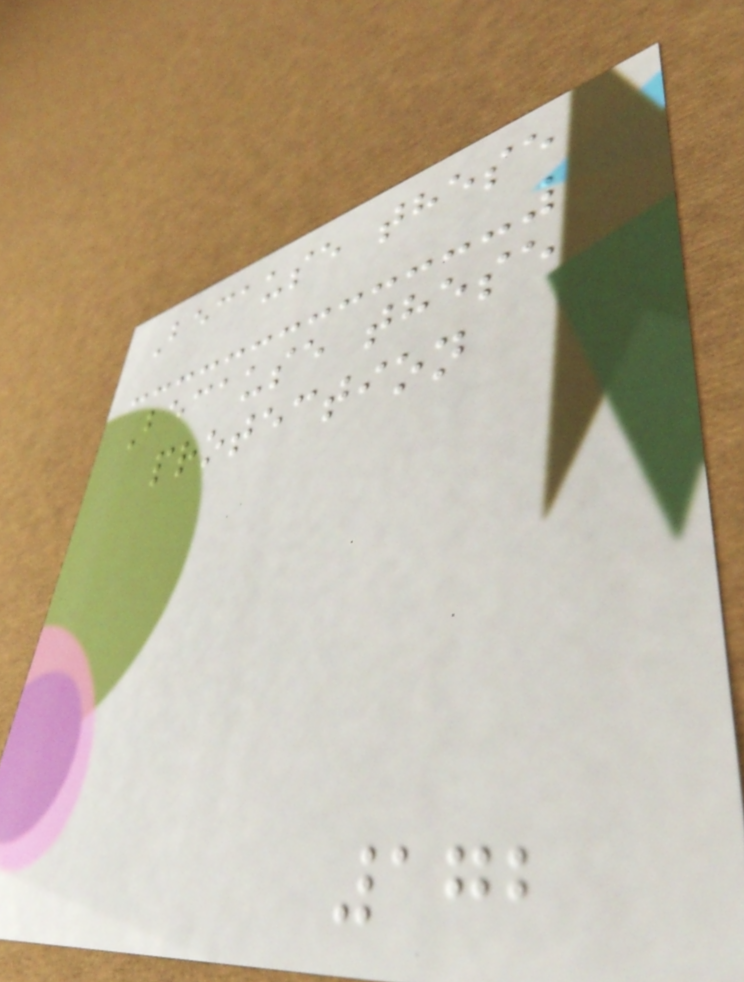Because these
Because these
protection
172
